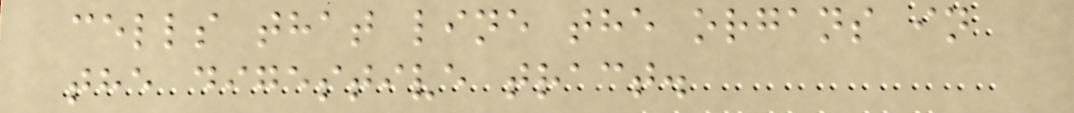cells that line the organs in
the digestive tract.
